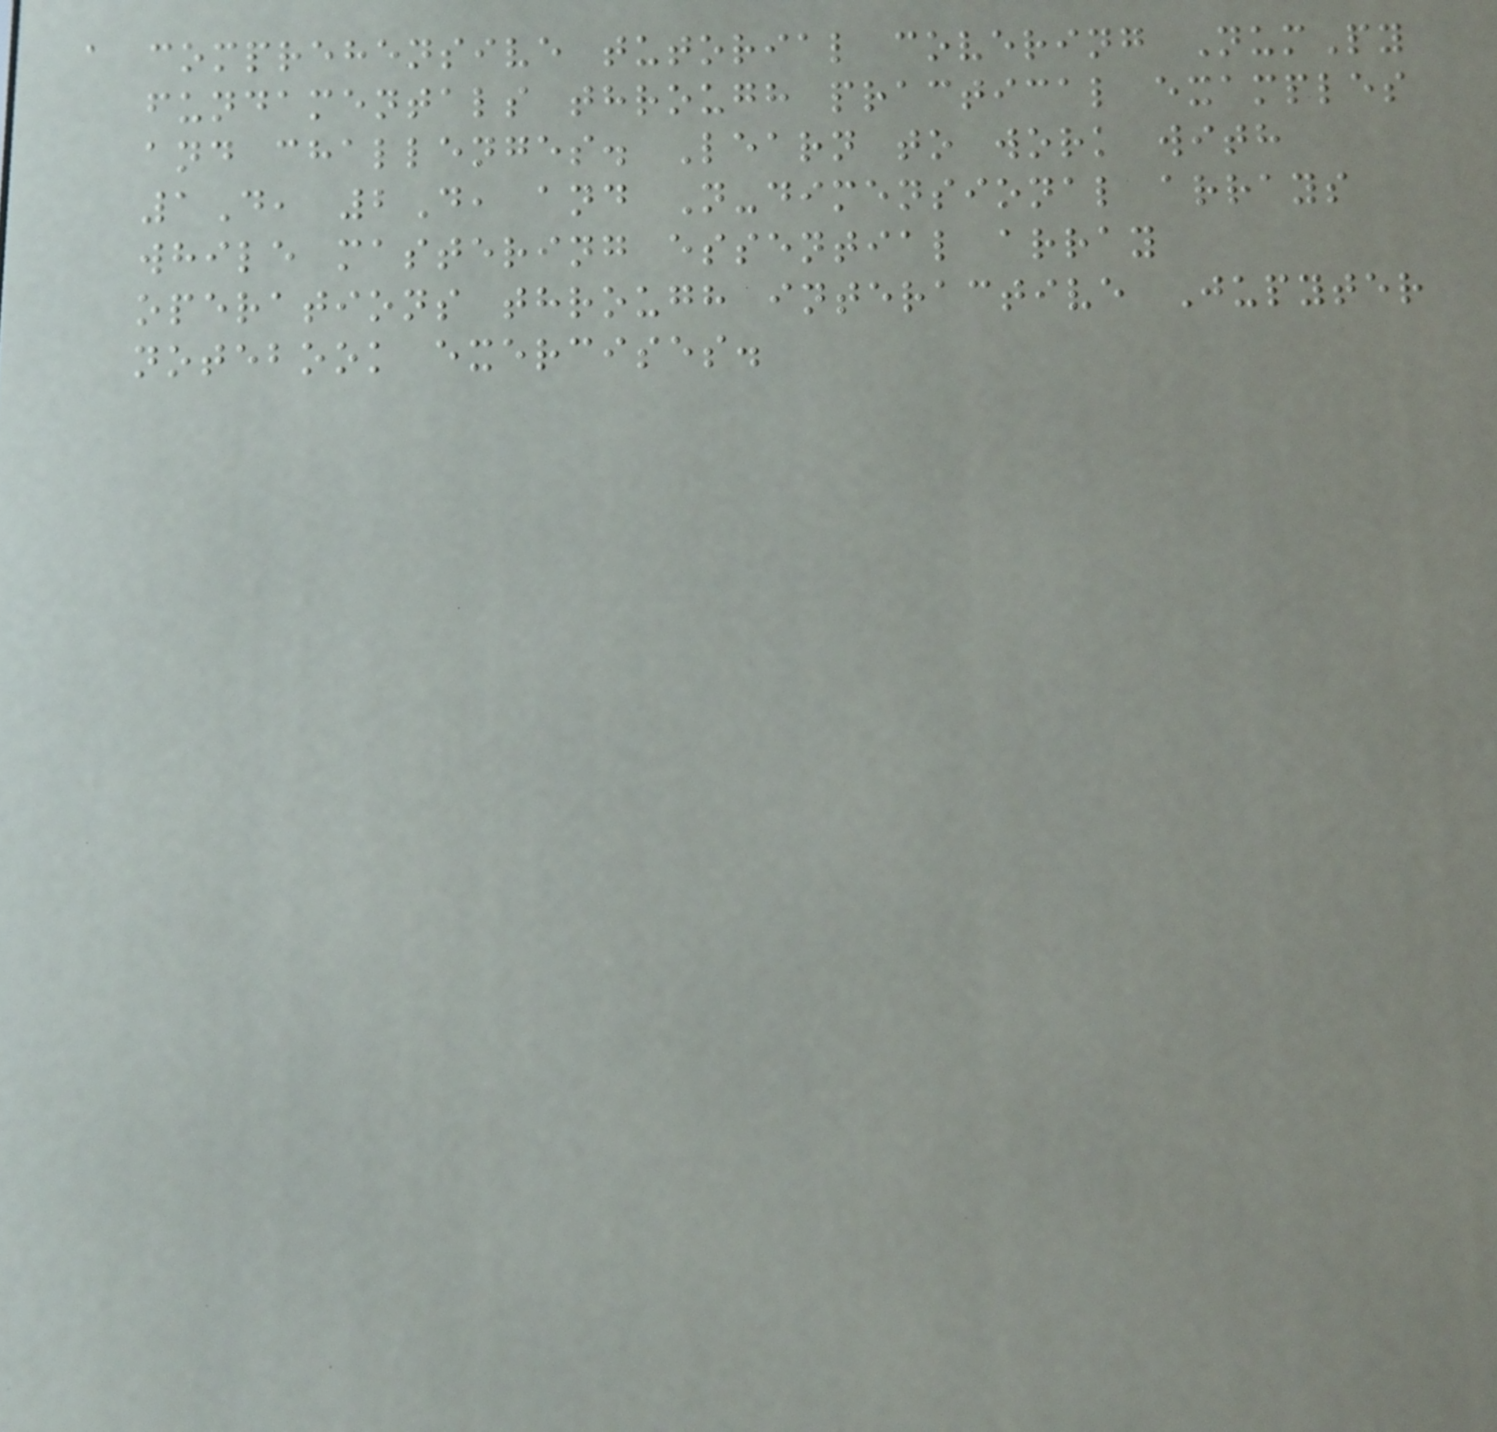a comprehensive tutorial covering NumPy
fundamentals through practical examples
and challenges. Learn to work with
1D, 2D, and N-dimensional arrays
while mastering essential array
operations through interactive Jupyter
notebook exercises.
